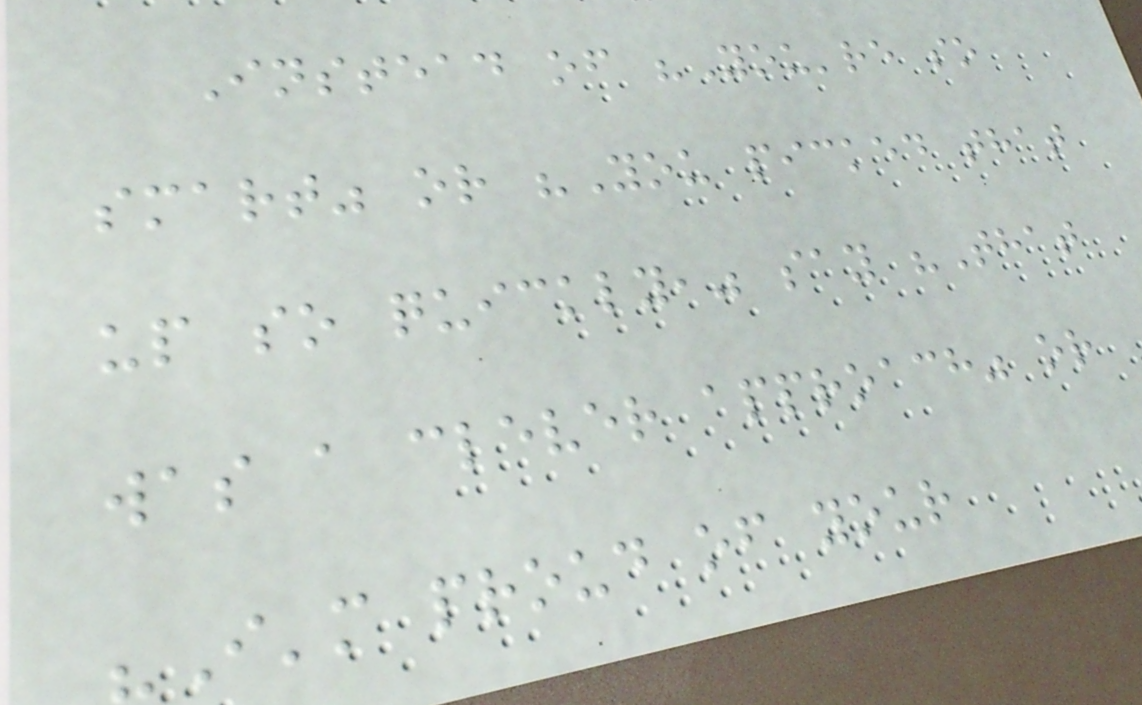Instead of "You're so
smart" or "You picked that
up so quickly," say "That
was a clever approach" or
"I'm proud of your
